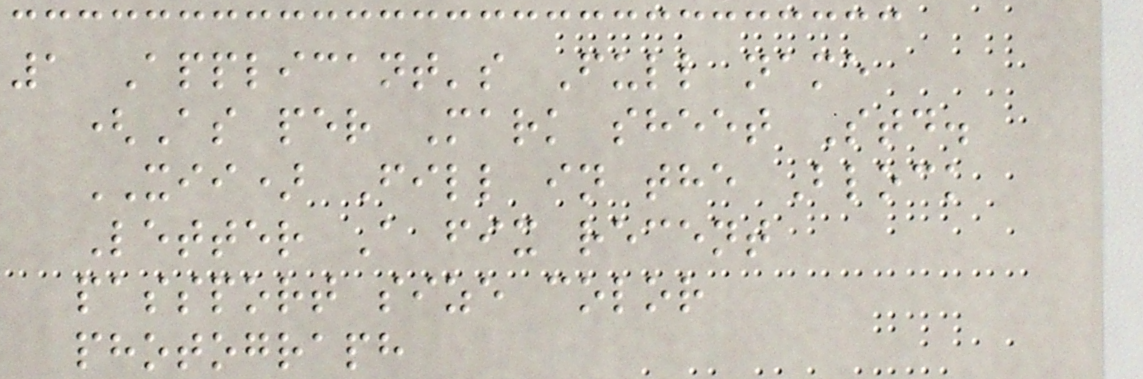1 Applicant's Full name
(As per Mark sheet Std.
XII) Fill in the Block
Letter A fix recent
passport size color
photograph
